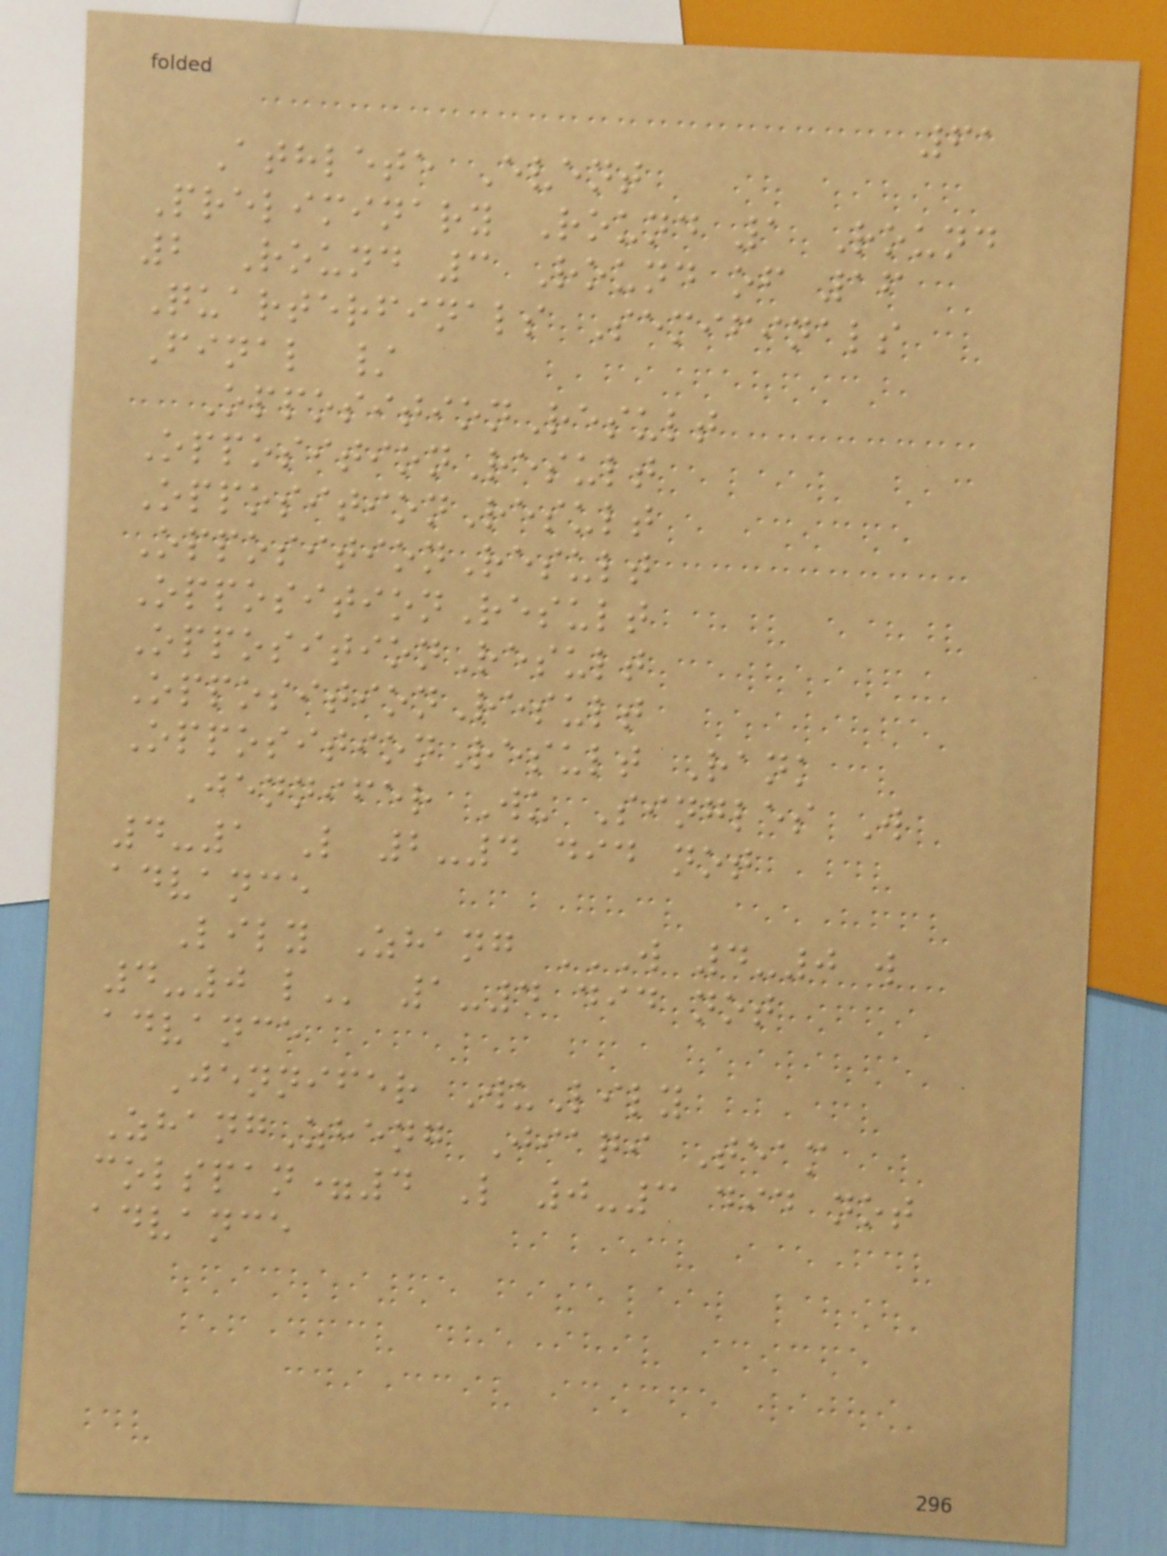61
Athlete Event
Preliminary Round 1 Round
2 Round 3 Round of 16
Quarterfinals Semifinals
Final /
OppositionResult
OppositionResult
OppositionResult
OppositionResult
OppositionResult
OppositionResult
OppositionResult
OppositionResult Rank
Jennifer Wu Singles W
4-1 L 2-4 did not
advance
Lily Zhang W 4-0 W
4-0 L 1-4 did not
advance
Jennifer WuLily
ZhangZheng Jiaqi Team
colspan=4 L 0-3 did not
advance
